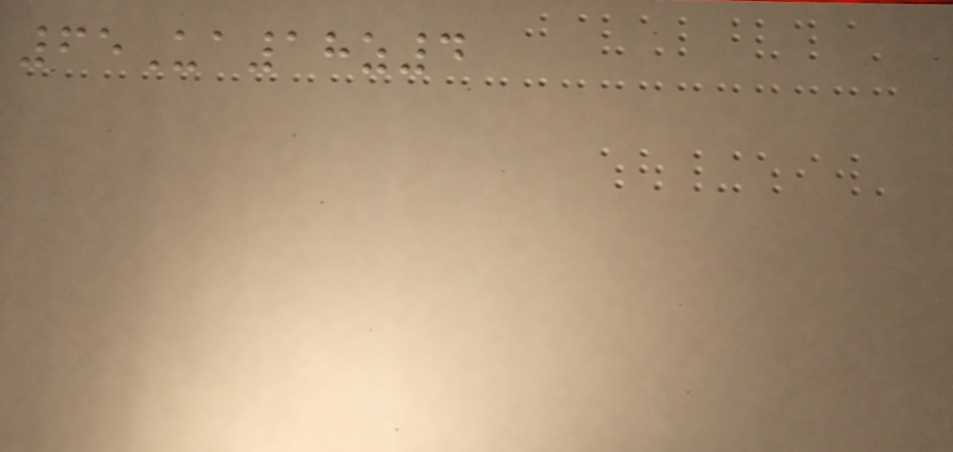65Ua18z4
